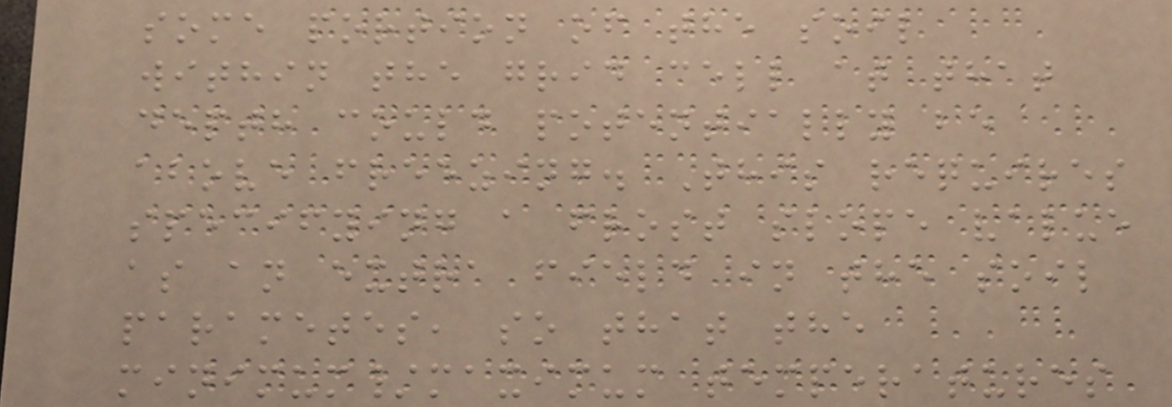some portion of the soil
within the grid cell at that
depth could potentially be
above freezing. This requires
specifying a frost slope value
as an extra field in the soil
parametes, so that the
minimum/maximum temperatures
